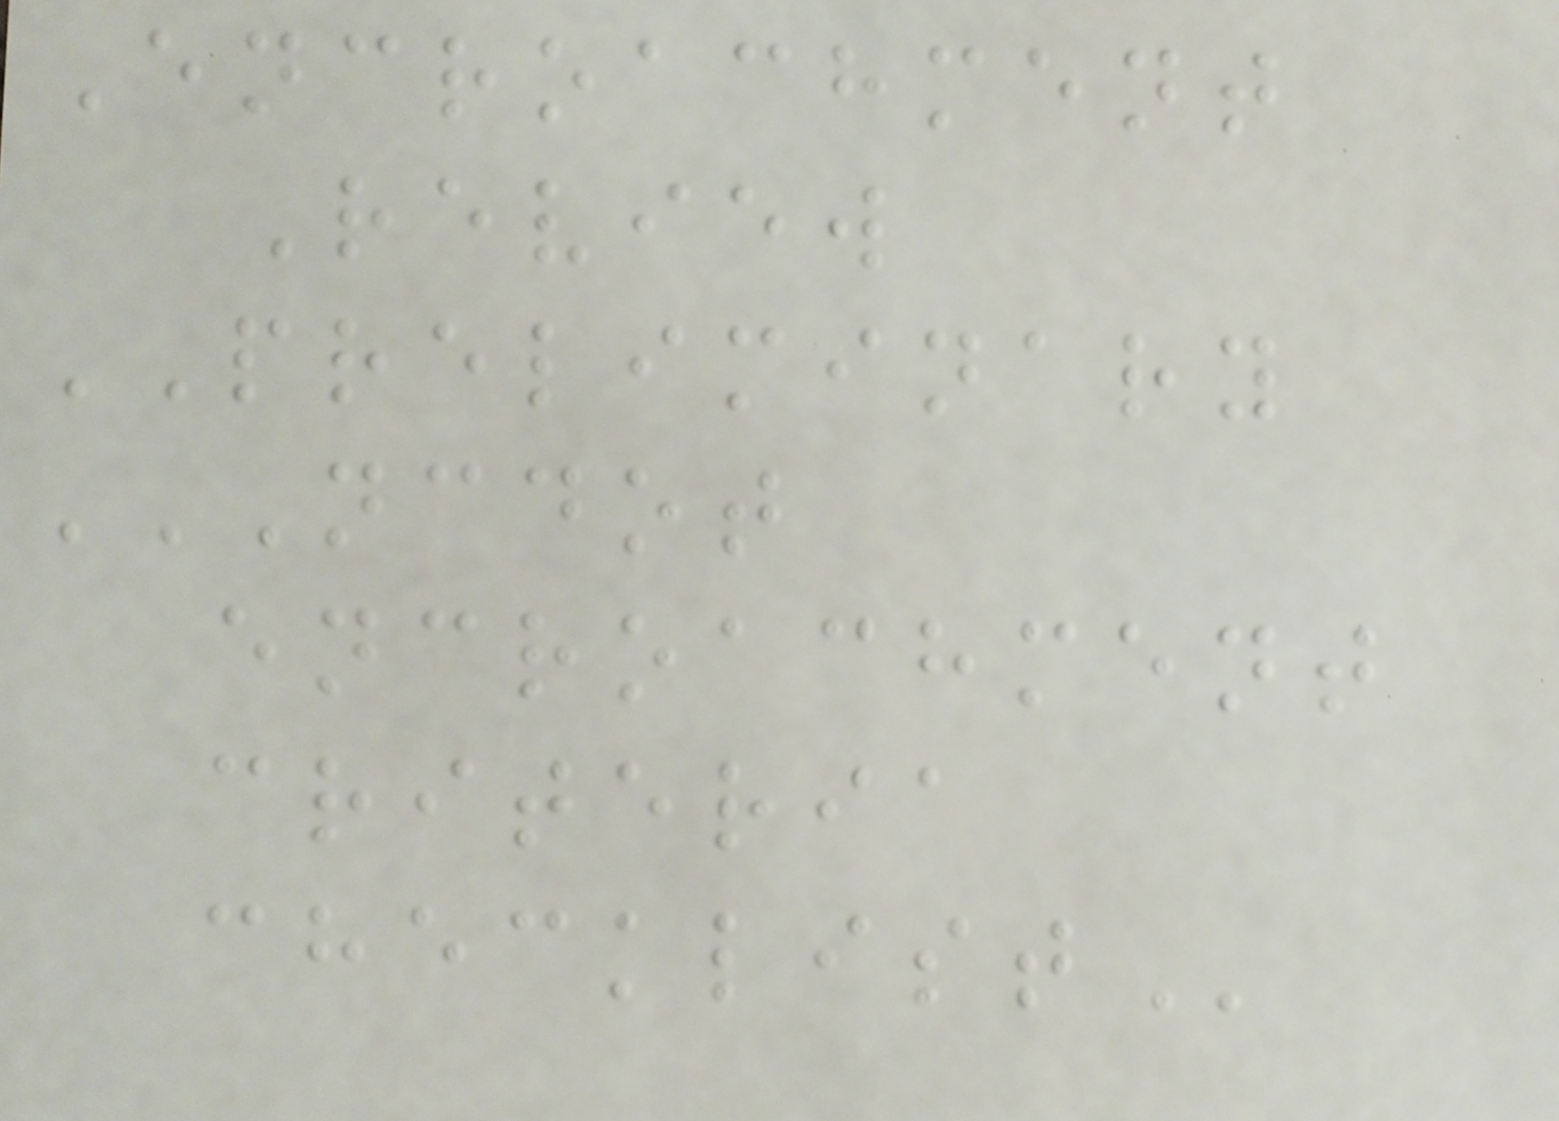Encroachment
Review
PRELIMINARY
NCDOT
ENCROACHMENT
CRITERIA
CHECKLIST
